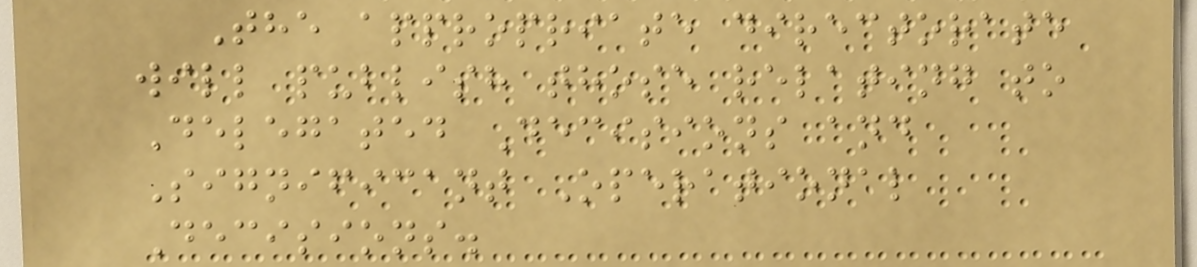The appropriate directorate
will publish those relating to
Delegated Decisions and
Significant Operational
Decisions.
